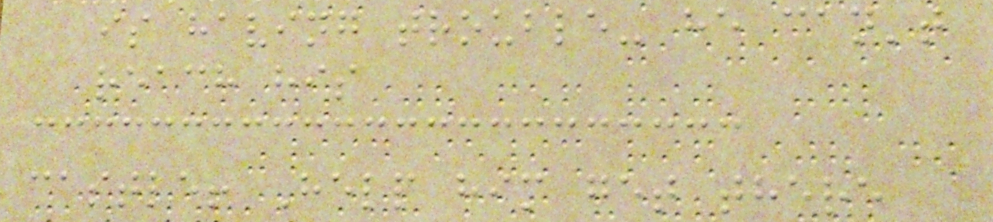is having trouble- he can't
reach his
castle! Help him get there
